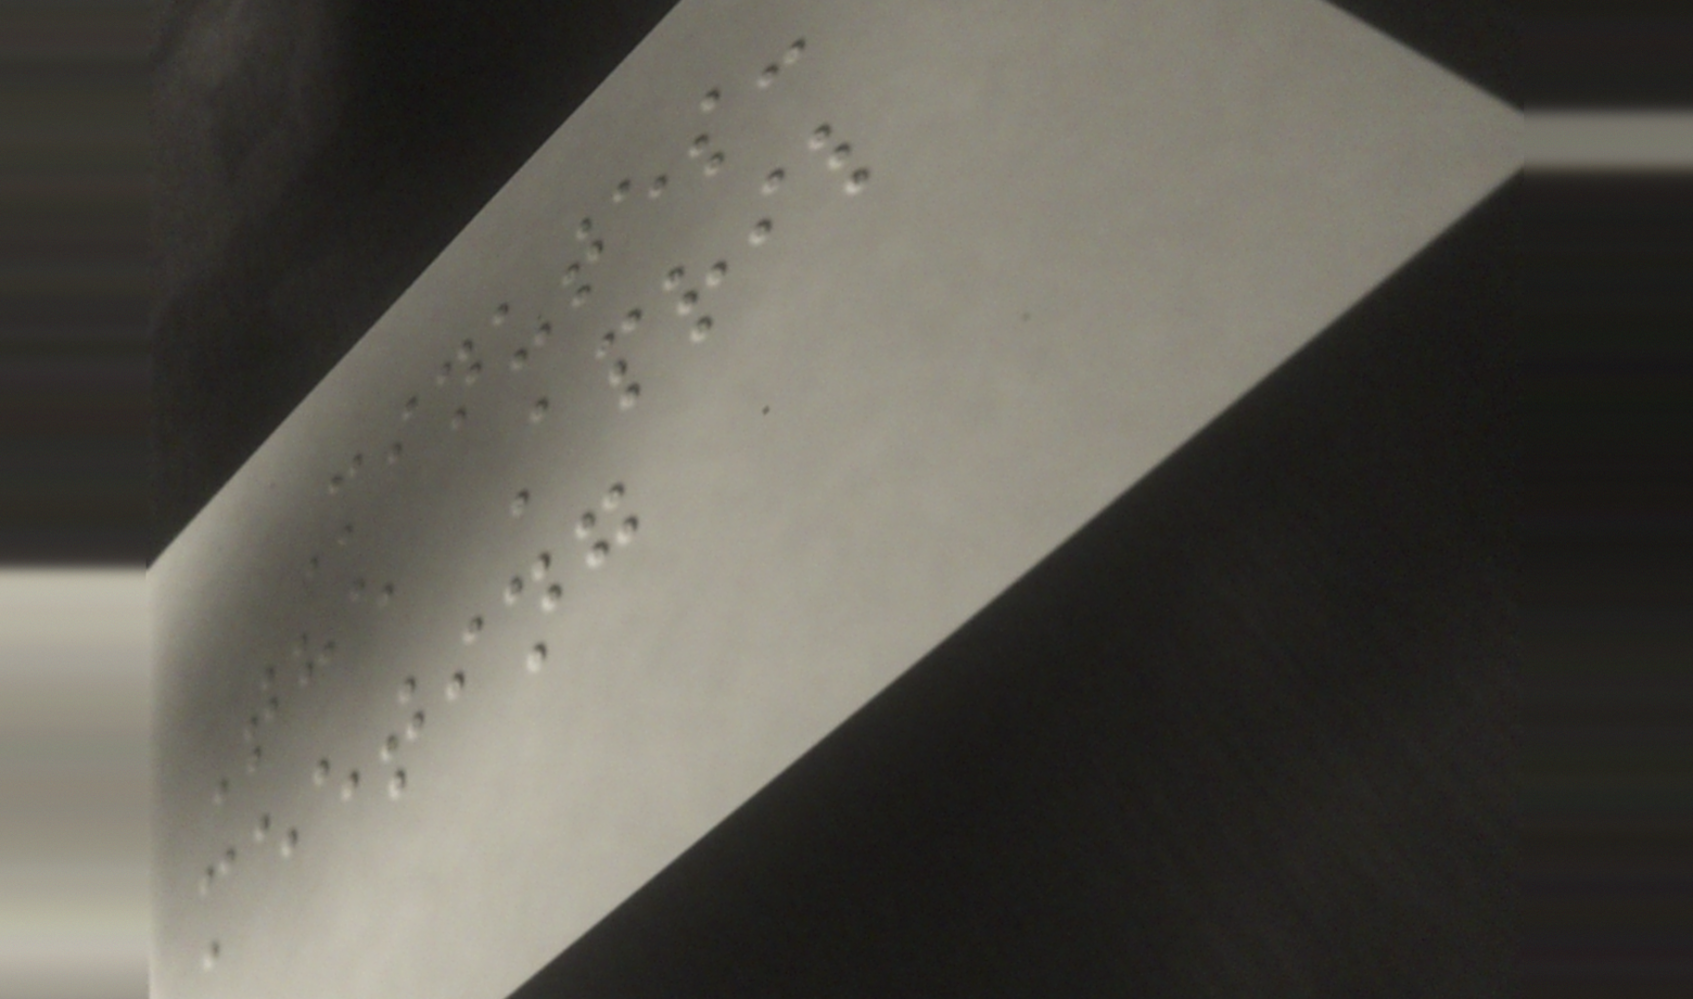Minutes:
The April
meeting
